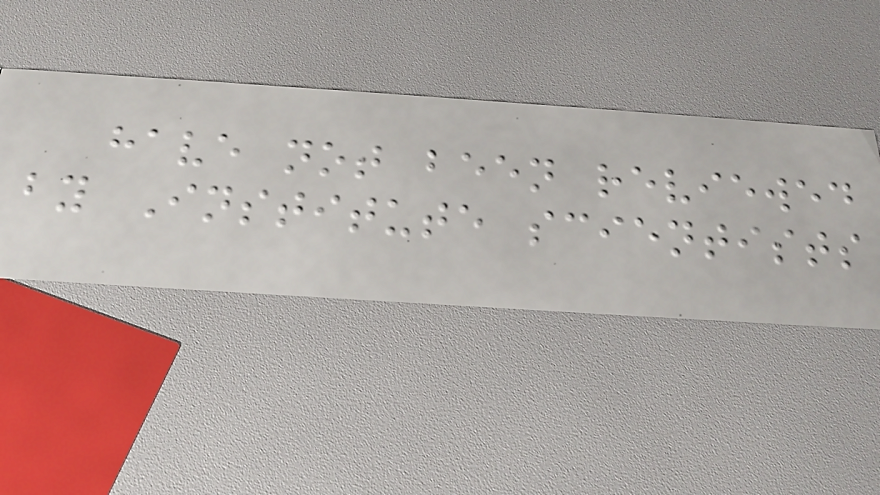have not been reviewed
by Institute scientists
